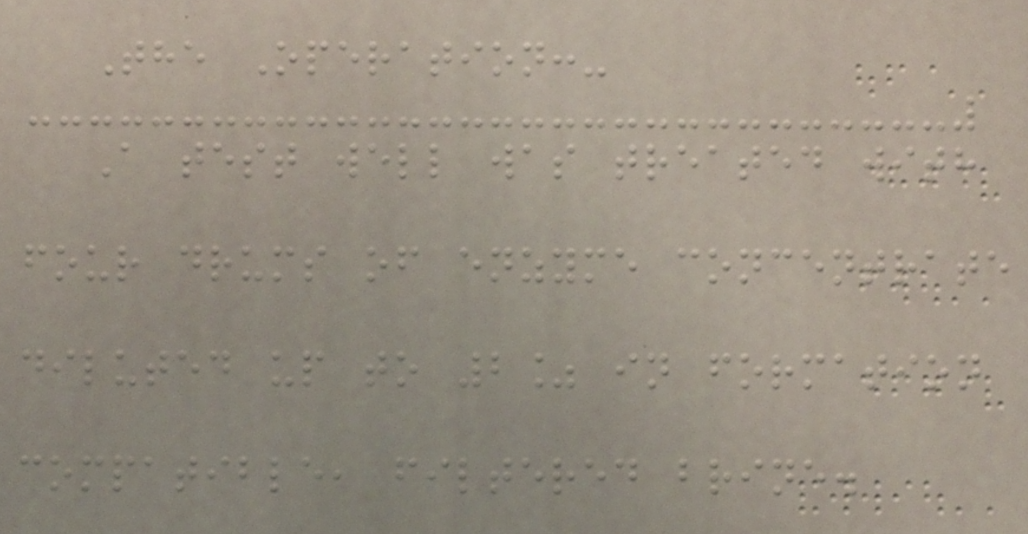The Operation:-
A test well was treated with
four drums of enzyme concentrate
diluted up to 2% in formation
compatible, filtered brine.
